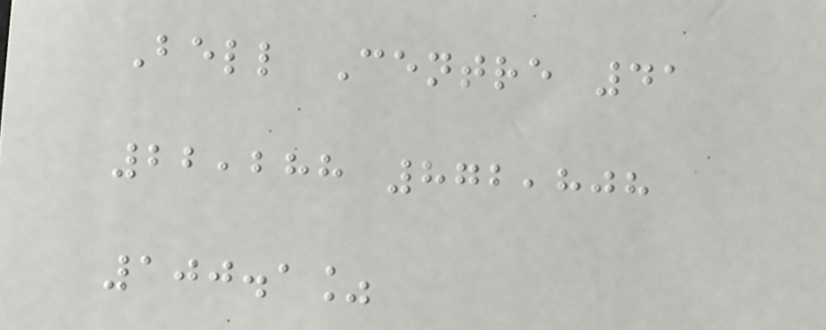Bell Centre 41
22,288 872,808
100.1%
